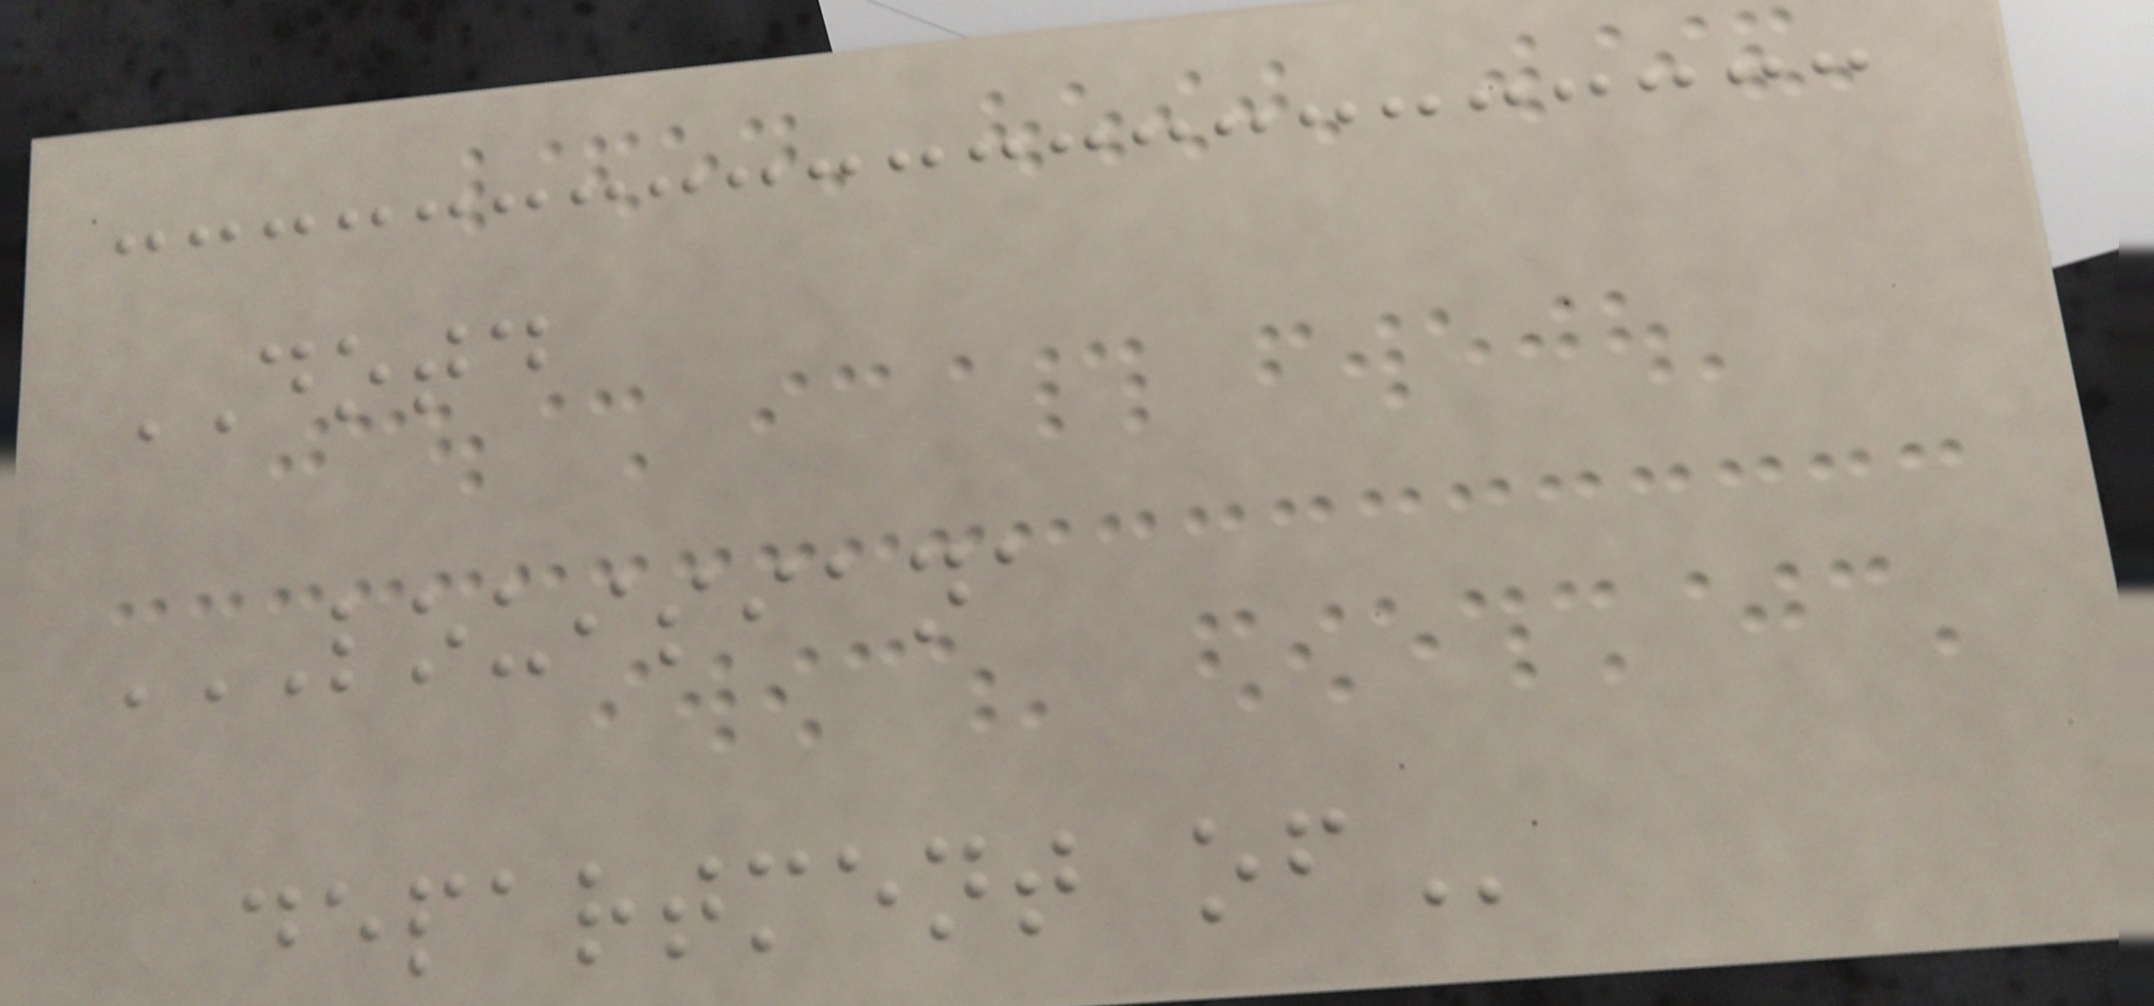DOTD
LOUISIANA
DEPARTMENT OF
